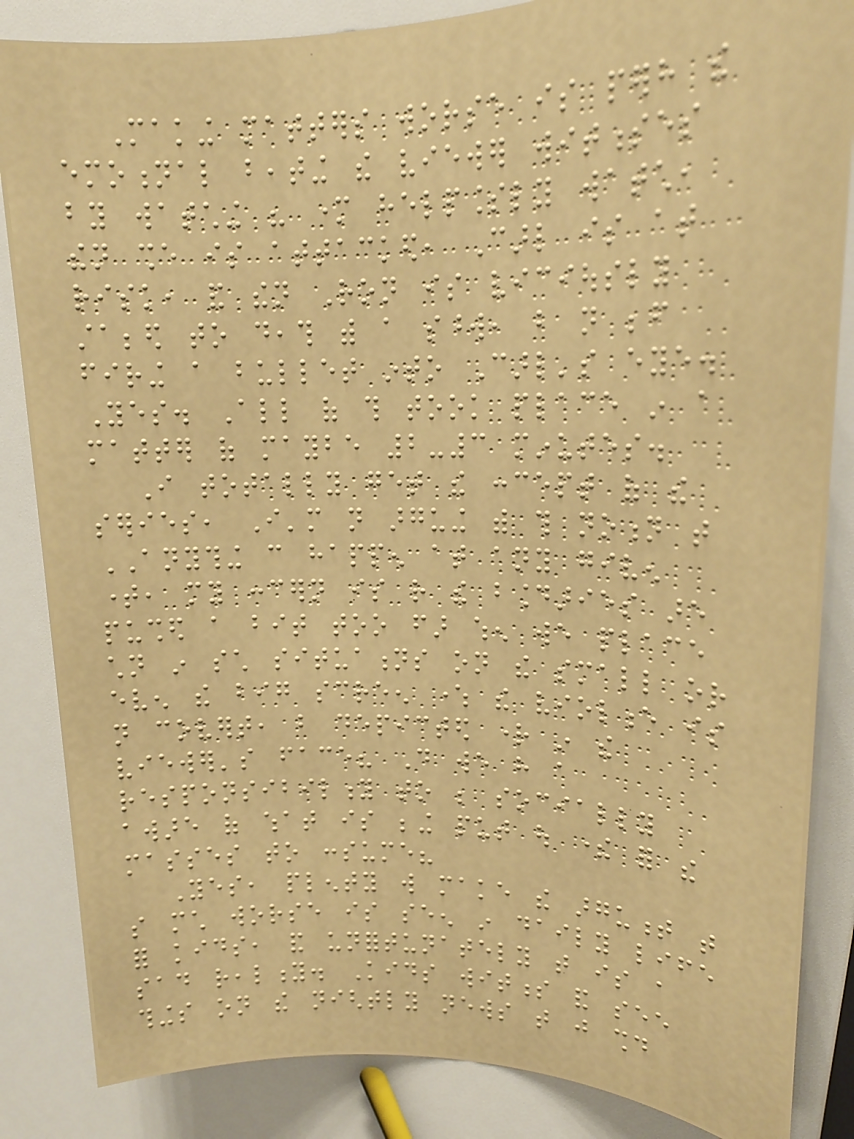Making matters worse is perhaps the
emotional beating the viewer witnesses
by watching his mother helplessly watch,
then she is attacked, Carl is at
risk, and then Ron is viciously
stabbed to death with a sword, but not before
firing a bullet into Carl's eye.
Yes. All of this took place in a
matter of maybe 2-3 minutes.
I totally get the concept of the
series, I'm not arguing with this notion that
ANYTHING can happen at any given
time, my concern is rather the boundaries are
pushed a bit too far when we place
children in such situations on the small or
even the big screen where the violence is
not covert, but depicted right in the
viewer's face? Do we have a
responsibility to be socially
aware of what is being put out there for the
masses to consume?
Yes, plenty will make the argument that
so much worse is seen in daily life
for kids, and unfortunately that is a
sad reality. Kids witness and see
things on the nightly news that just should
